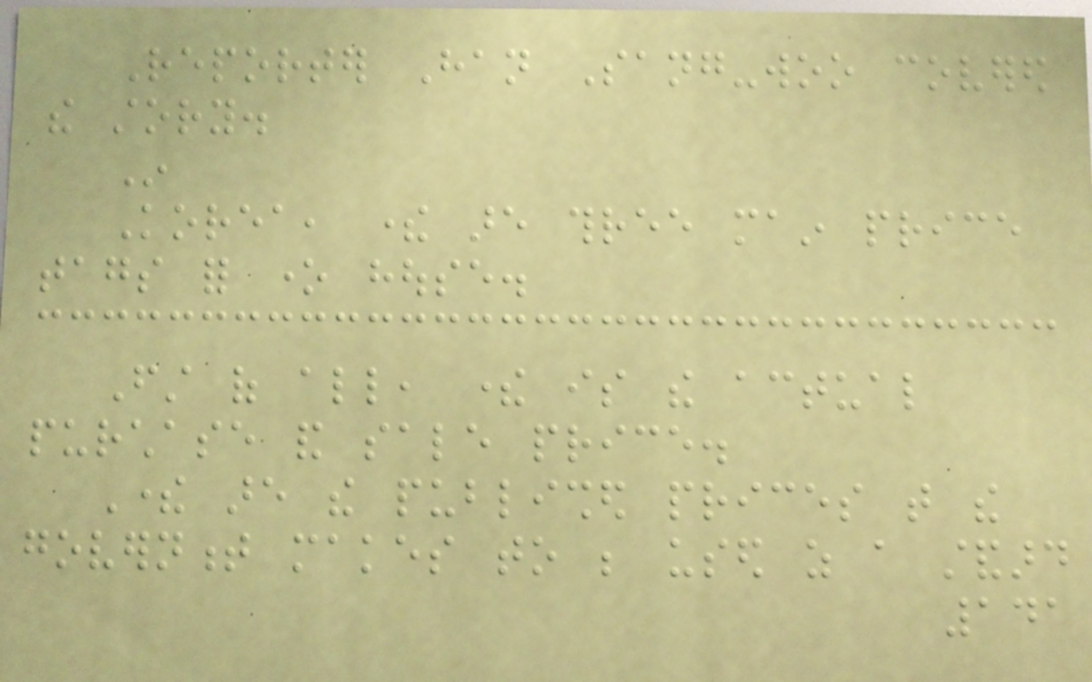Reporter Han Sang-woo covered
the story.
In
Korea, there are three main price
tags for one house.
First of all, there is the actual
purchase and sale price.
There are the published prices that the
government makes to be used as a standard
141
